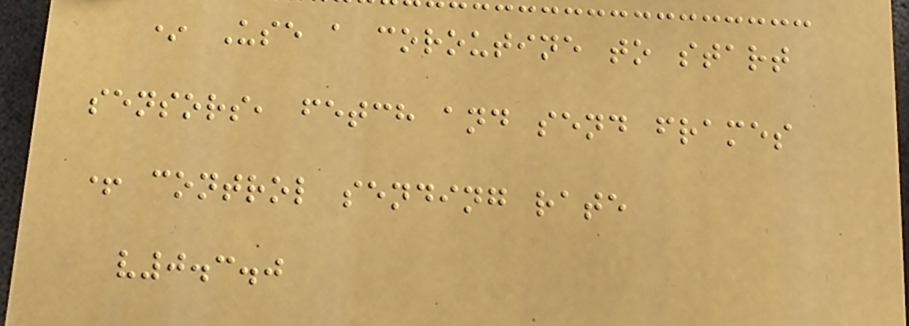* Use a coroutine to start
sensors, fetch and send frames
+ control sending rate
v0.3.0
